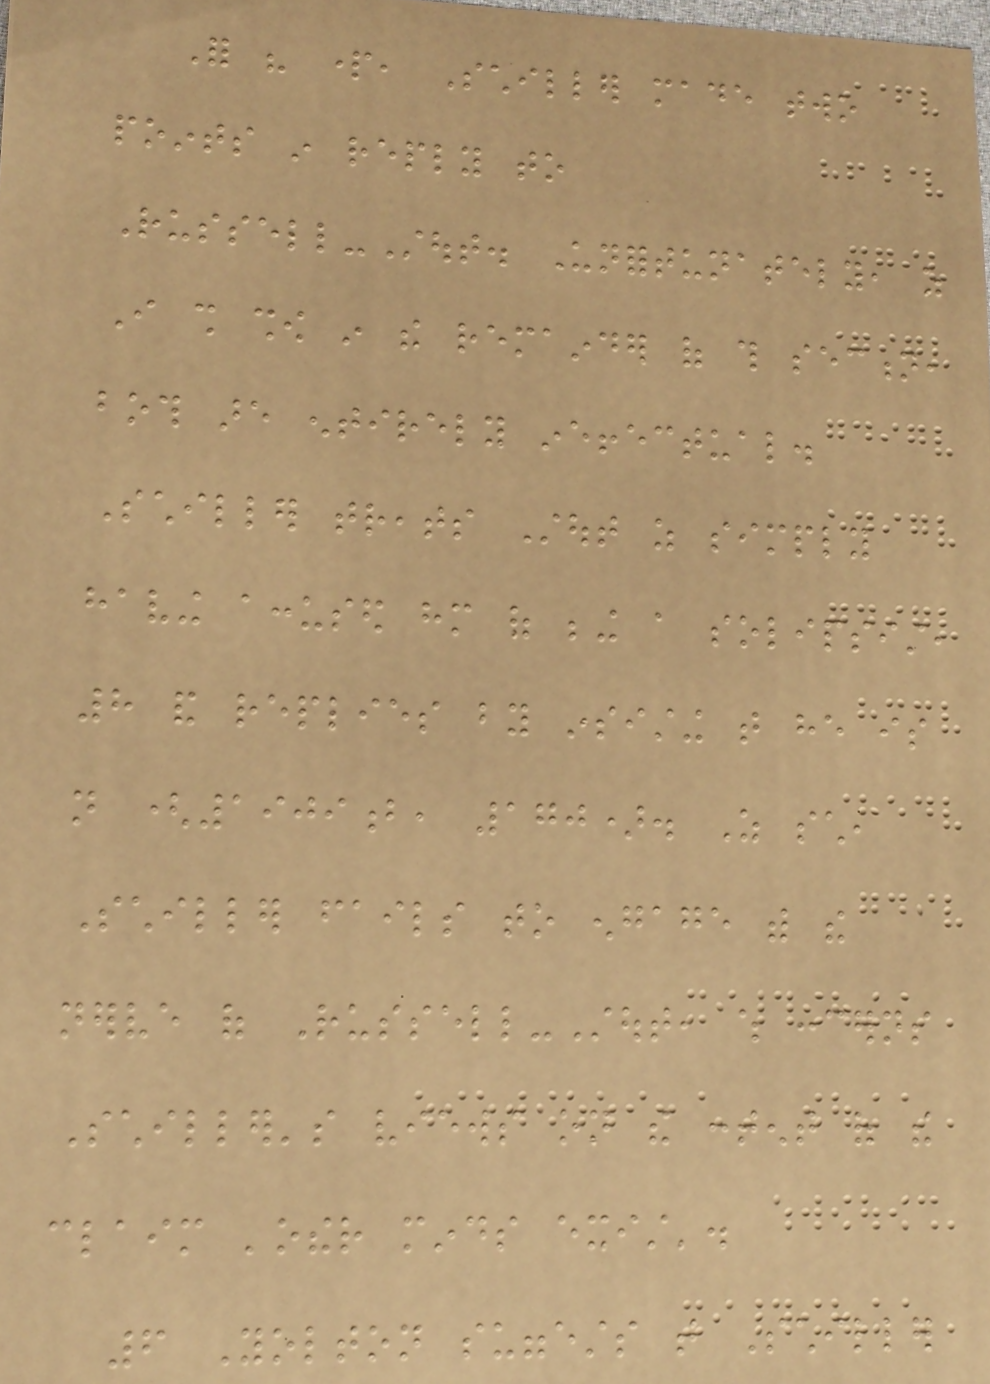For his part, Schiller made two
points in reply to
Russell-Stout. Unfortunately, as
I shall show in the remainder of this section,
both are entirely ineffectual.
Schiller treats Stout as simply
having accused him of being a solipsist,
8 and replies by insisting that he is
not (1909b, 170). As such,
Schiller fails to engage with the
nerve of Russell-Stout, which concerns
Schiller's views on the content of the
claim 'other minds exist'.
6 Yolton suggests that Schiller
